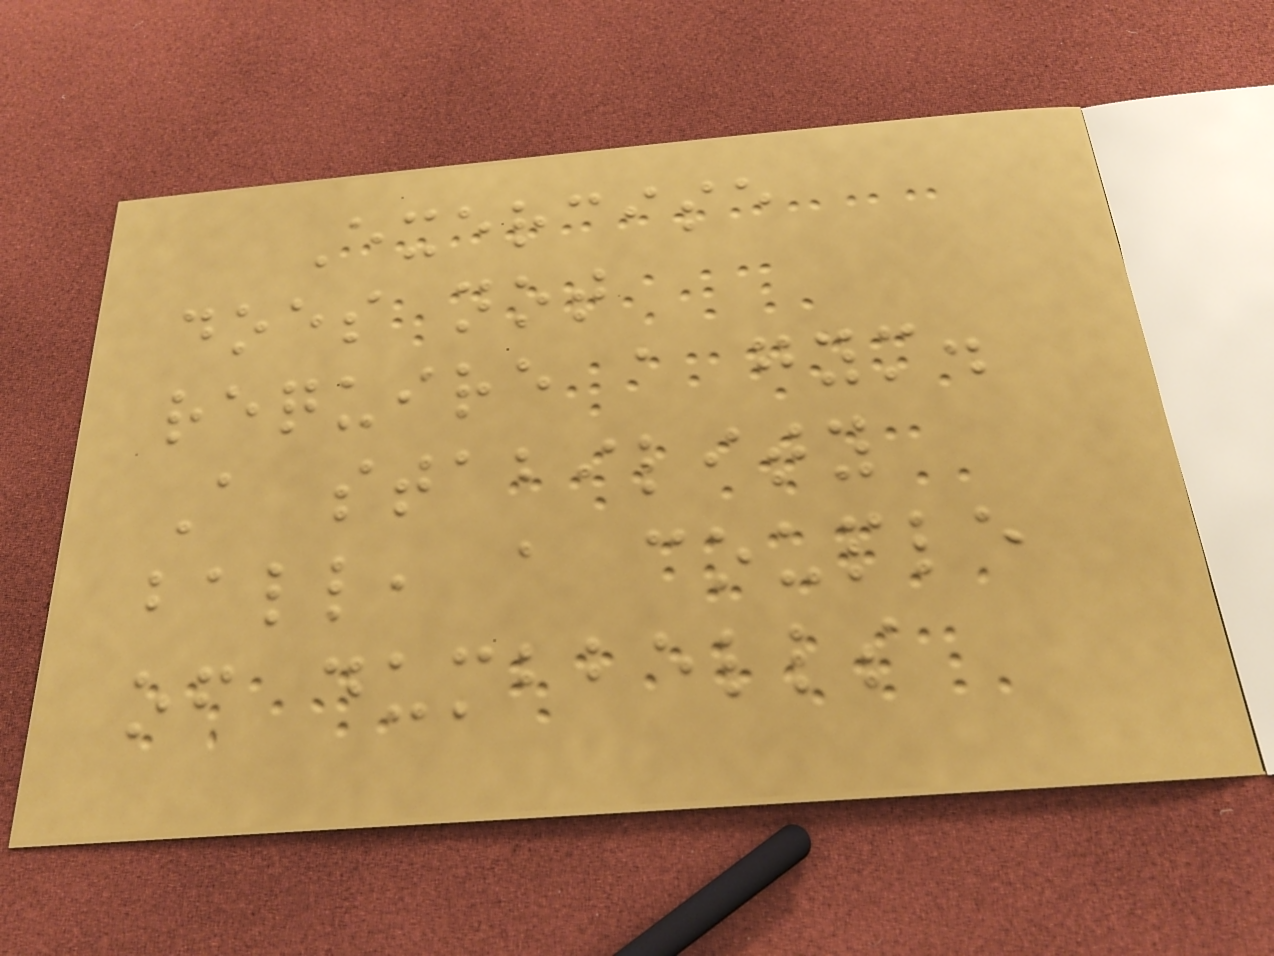Exercise
does not
require a gym.
A stability
ball, a couple
of dumbbells
